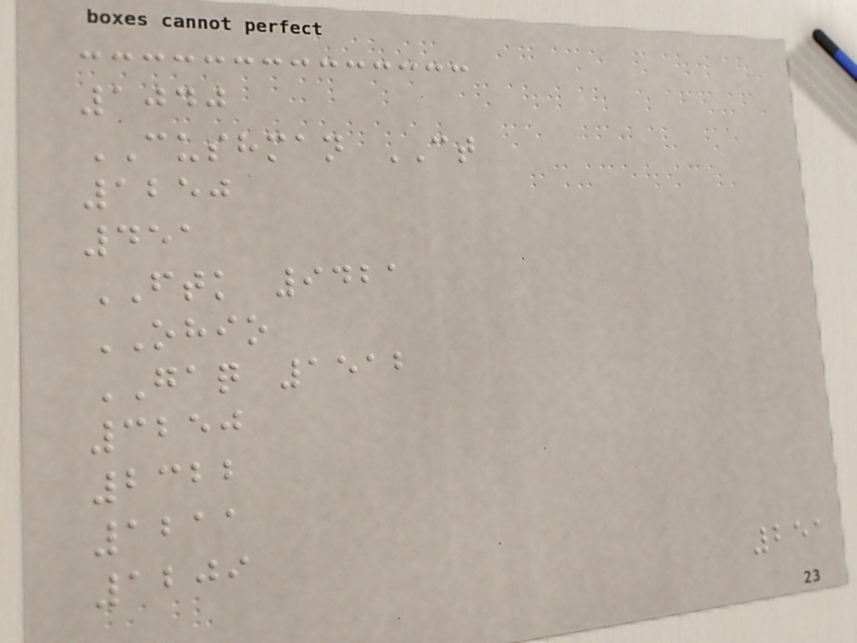1040
CUSHMAN CT
1250
451
FTK 9421
OHIO
GAQ 1512
3250
2322
1211
1209
251
